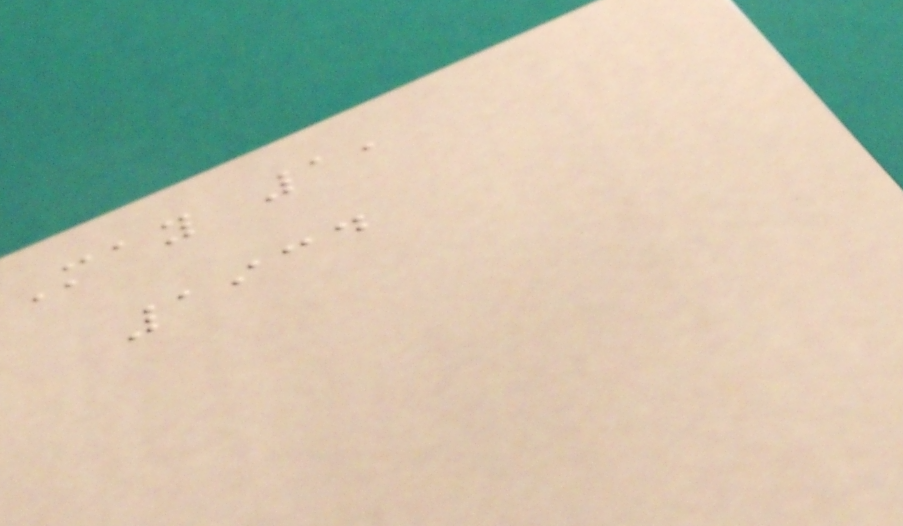May 1,
1934
